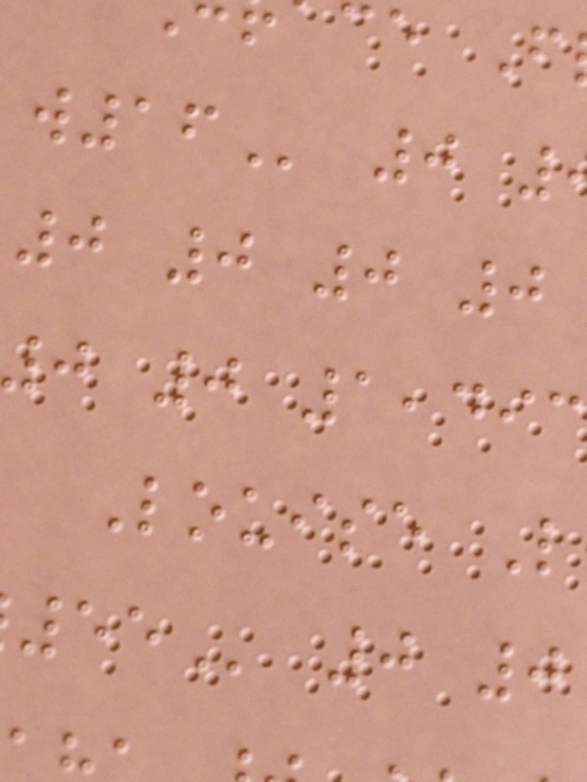0 0 0 0
j 0 1,493
Louise L
